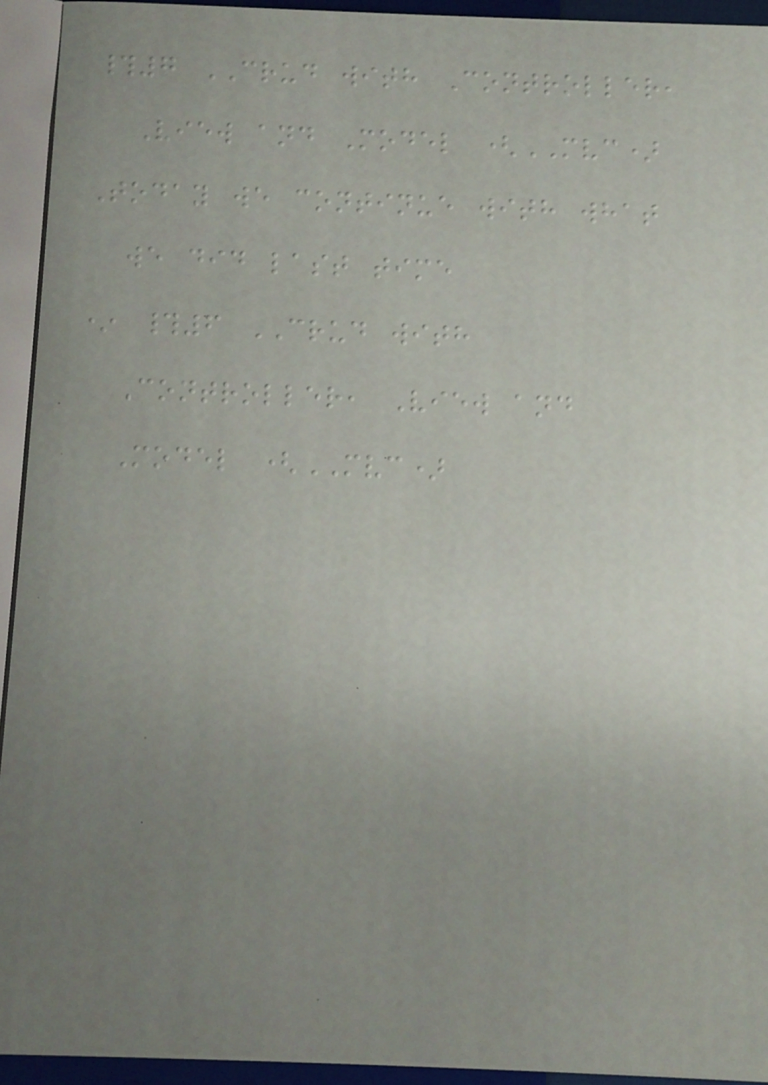#7 CRUD with Controller,
View and Model (MVC)
Today we continue with what
we did last time
* #6 CRUD with
Controller, View and
Model (MVC)
